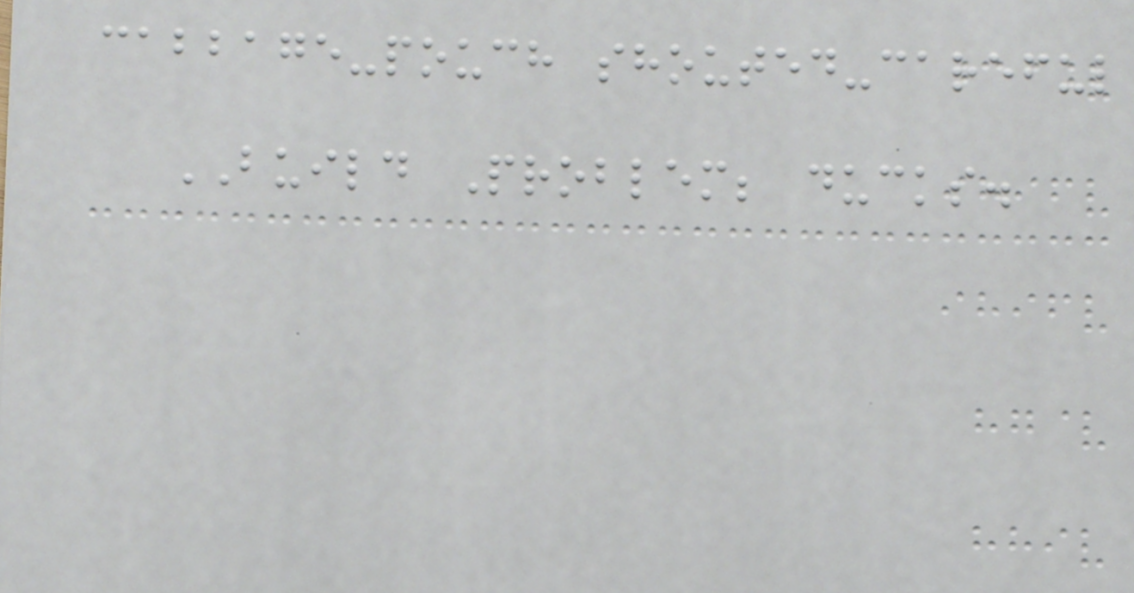cabbage-pouch shouted-careful
BUILD Problem; ducks.
